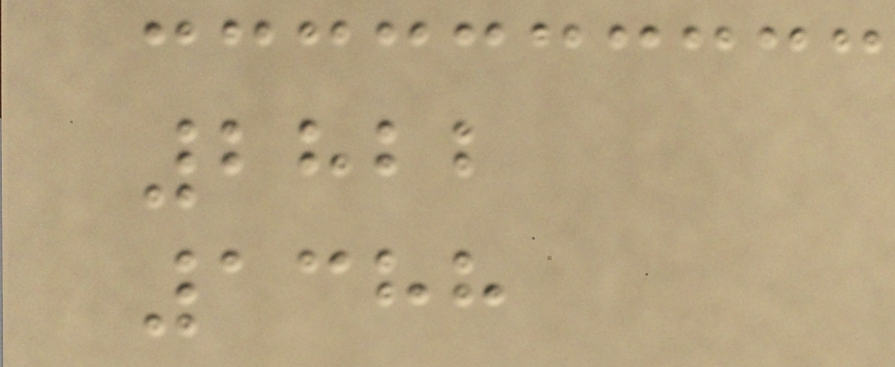2822
1388
